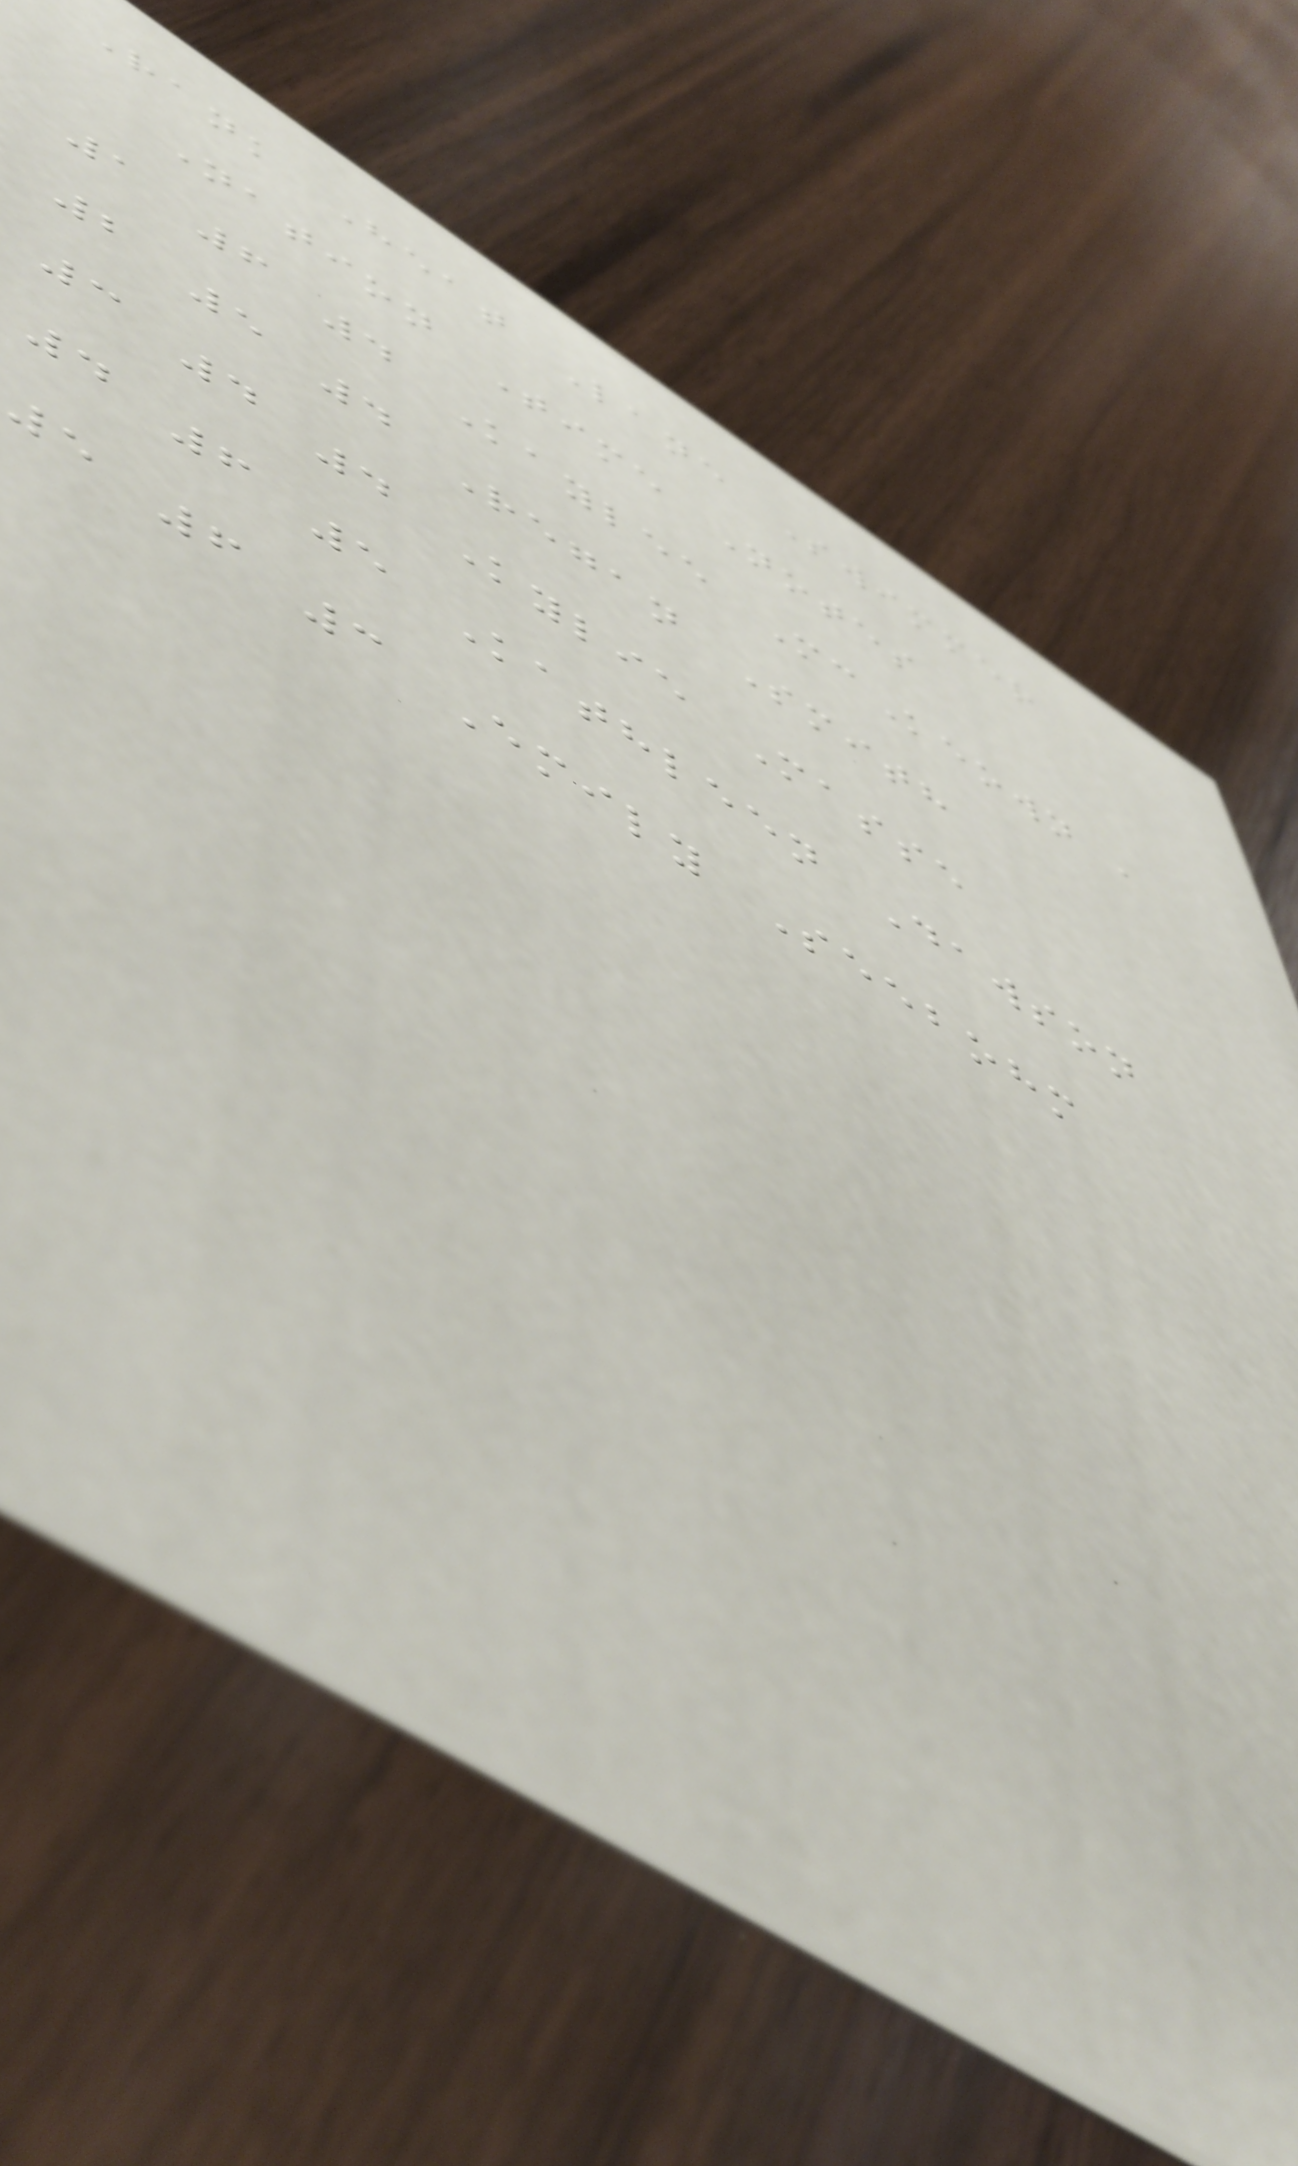Rank Heat Lane Swimmer
Nation Time Notes
1 6 4 Kaylee McKeown ,
2 5 4 Regan Smith
3 4 4 Kylie Masse
4 6 5 Kathleen Dawson
5 6 3 Emily Seebohm
